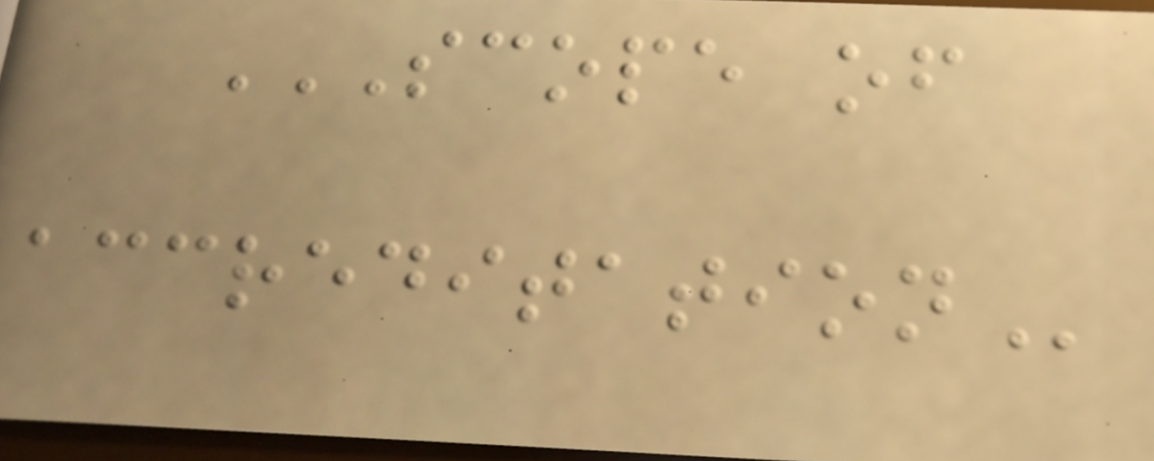SCOPE OF
ACCREDITATION
